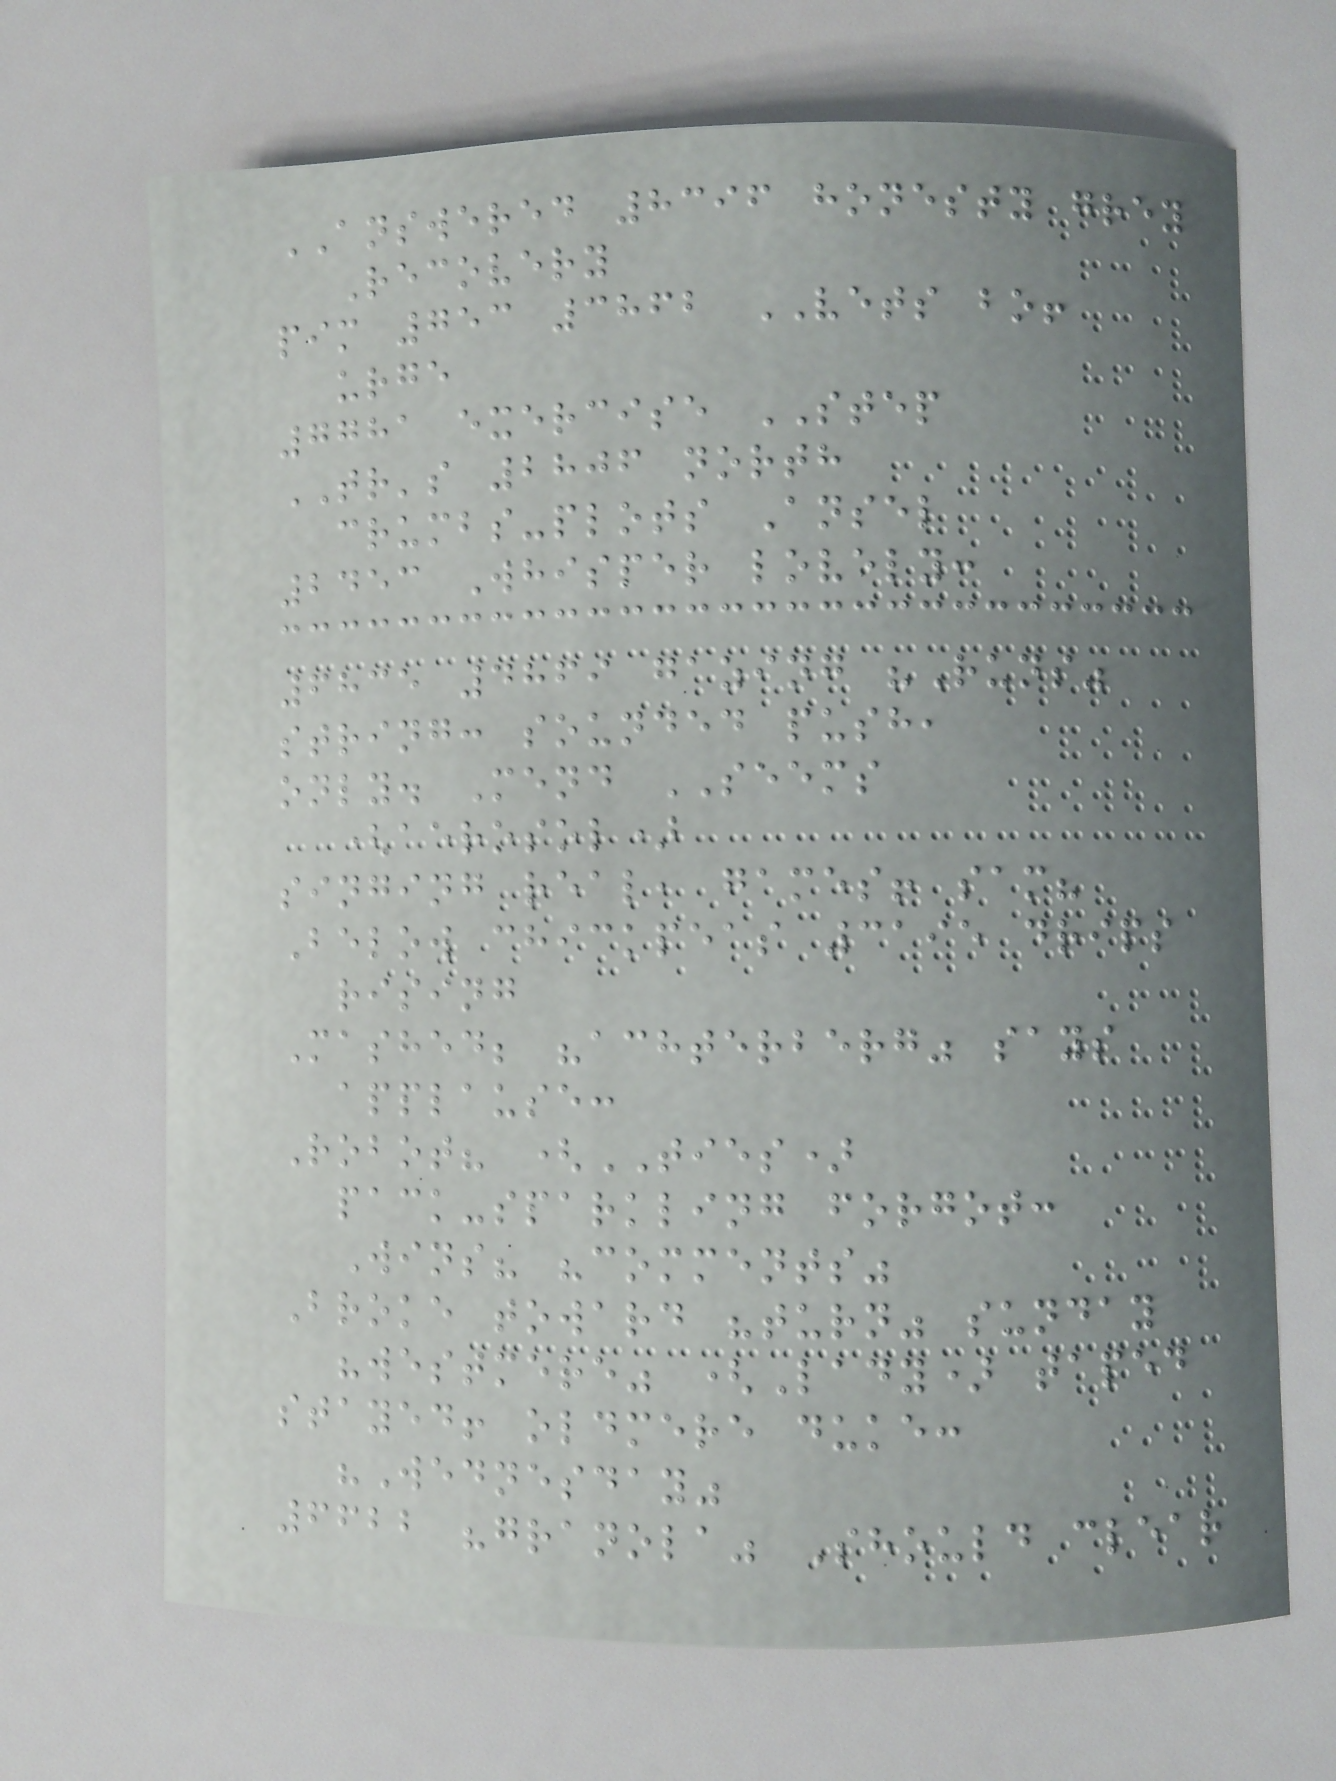ANSWERED 8396 honesty grey
Recovery
pim 753 3862 VETS bo!
urge
7781 exercise STEP
TR's 2806 north
crumbs-plots Ansel
2453 Whisper lovely:
6835 4869 gazing "Runs"
string: sounded push,
only. Mend SEEMS
(aerosol)
singing real, games! sam?
Below chickpeas 3195 drips
rising
Mashed; "achterberg" says
applause:
Robot? (TIES)
pack-sparkling forgot:
Wins? "comments"
Broke toward "turn" sunday
"westmere" (Lady) taped
stayed! oldmere duke:
"Wednesday"
6622 "granola" Should clear
